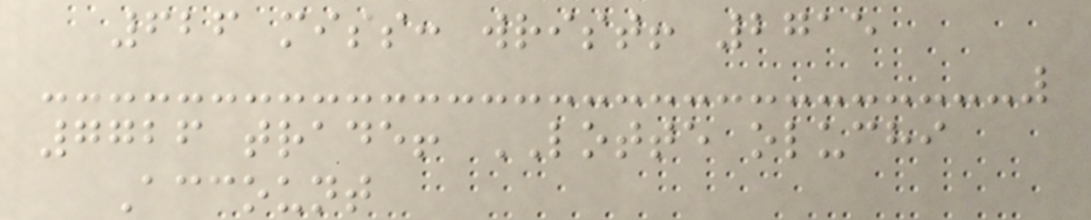626 miss: wrist! 2715
7726 trade! LOTTE oluchi
Account
